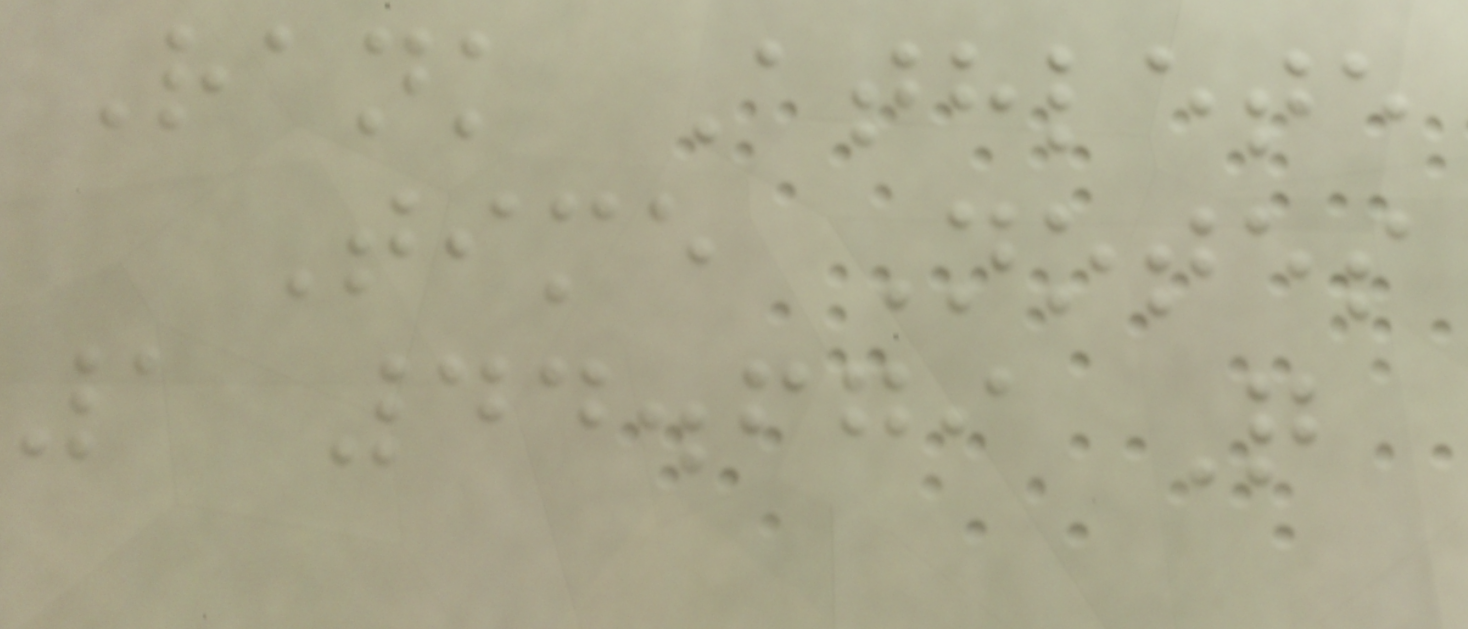Rank Athlete
Time Notes
1 44.679 Q
